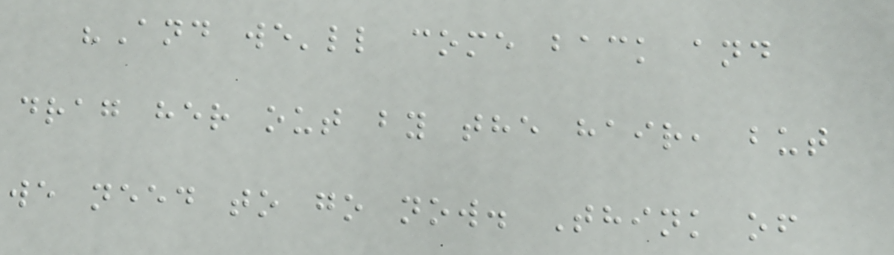"And we'll come back and
drag her out by the hair, but
we need to go now. Think of
